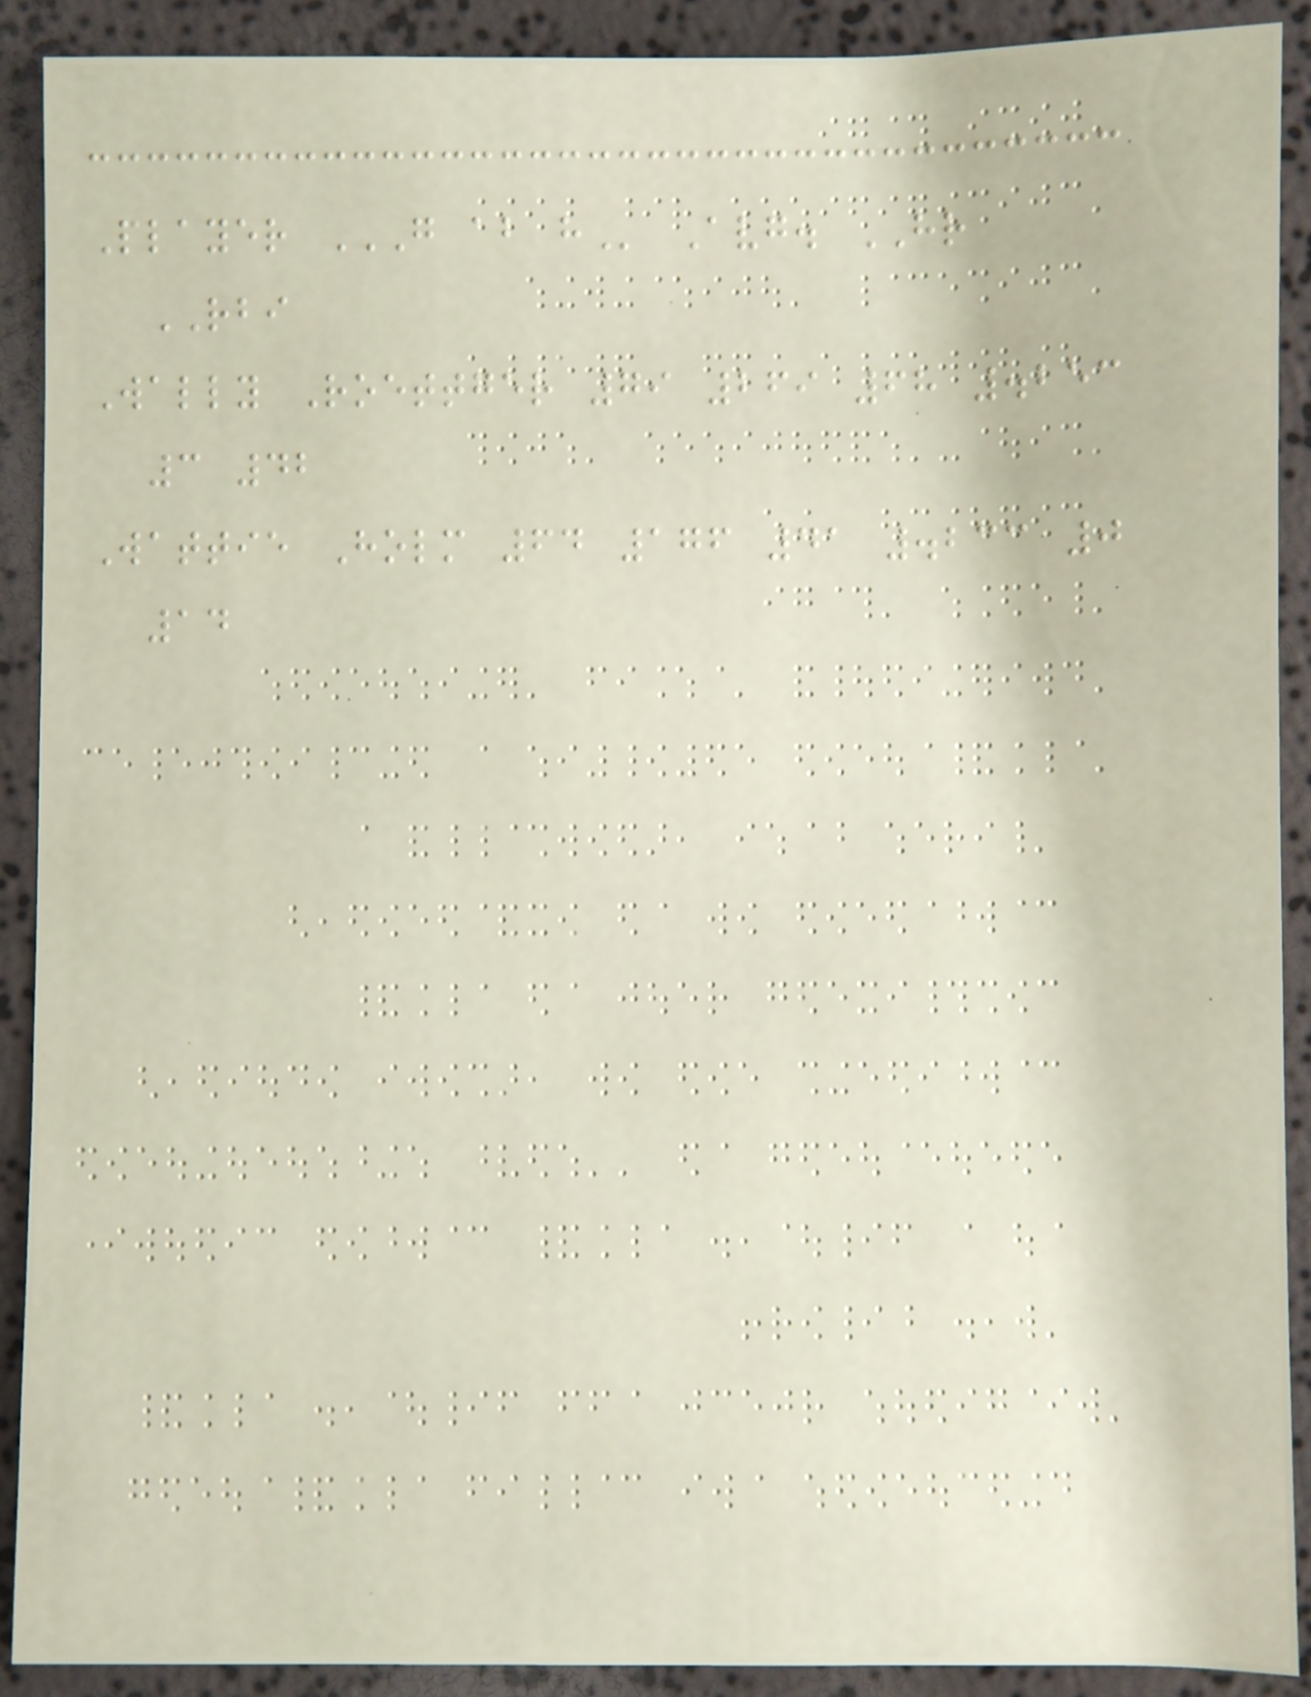Player G AB H Avg. HR
RBI
Wally Roettger 79 269 68 .253
3 42
Wattie Holm 64 176 41 .233 0
14
